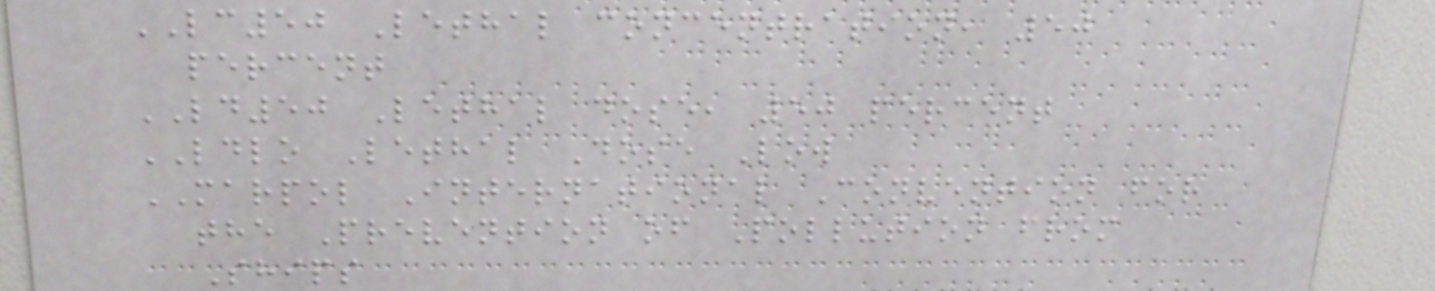LC50 Lethal concentration, 50
percent
LD50 Lethal dose, 50 percent
LDLO Lethal Dose Low
MARPOL International Convention for
the Prevention of Pollution from
Ships
